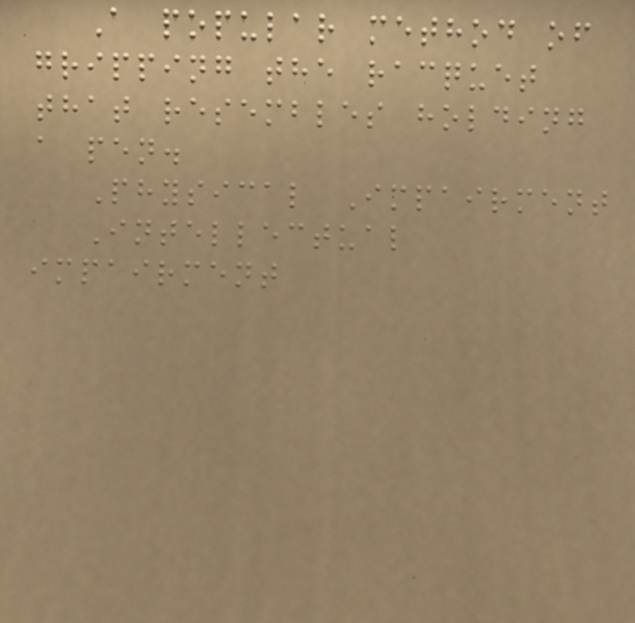A popular method of
gripping the racquet
that resembles holding
a pen.
Physical Impairment
Intellectual
impairment
